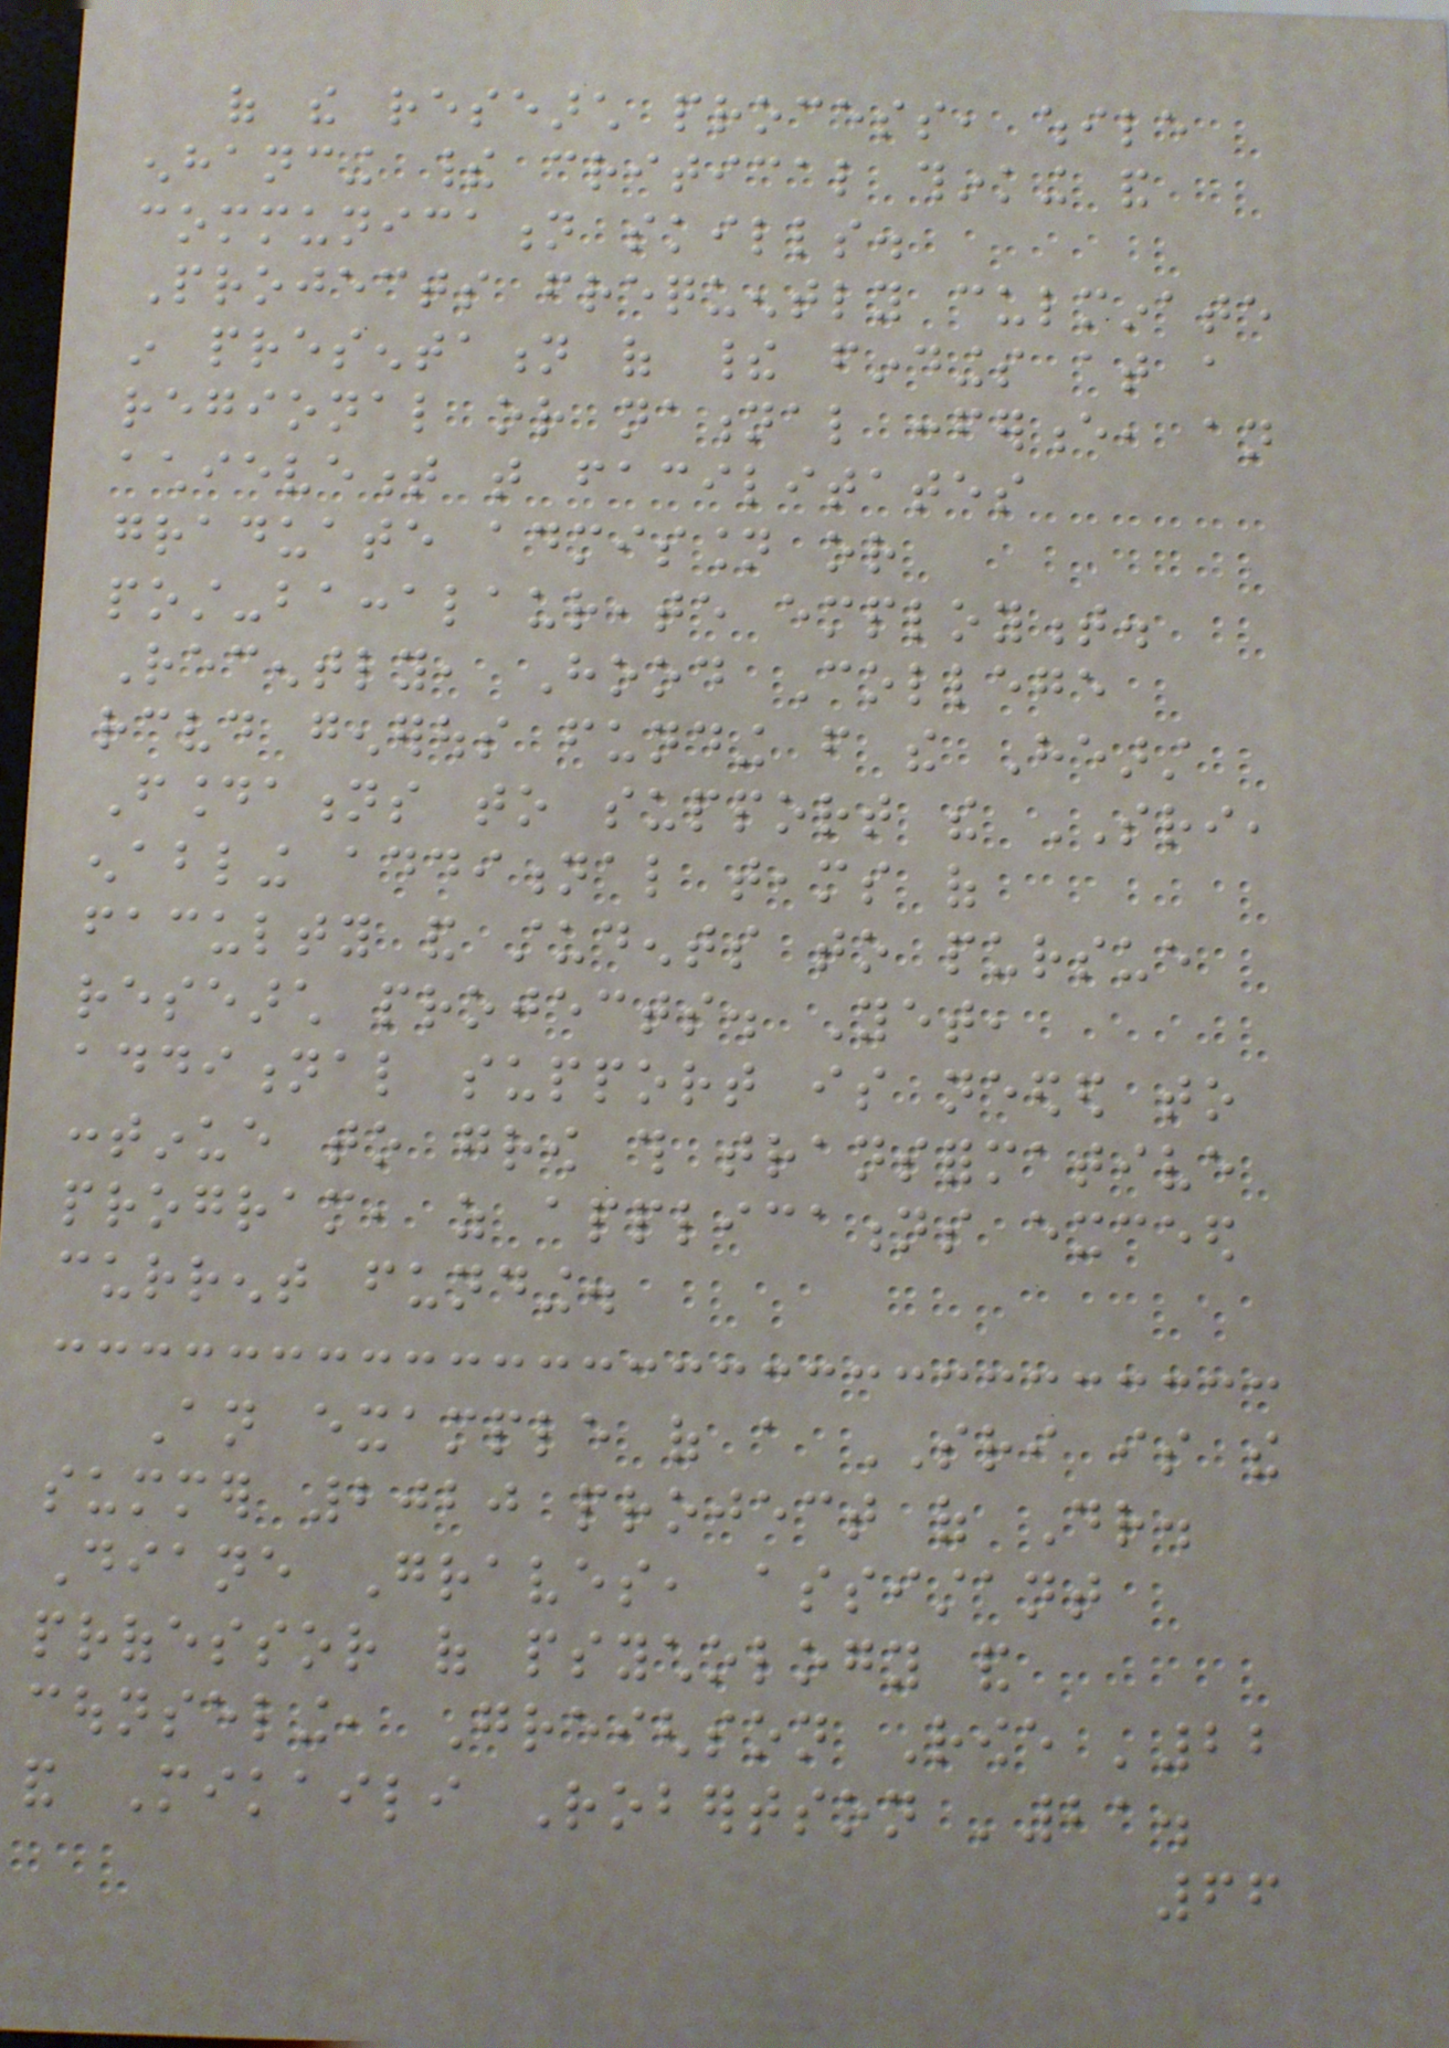of the research process, while
enhancing their critical thinking and
communication skills.
Projects frequently culminate
in presentation of their findings at a
regional or national conference, an
achievement that facilitates
graduate admission or
post-baccalaureate employment.
Recently, Hood College
received generous funding from the Hearst
Foundations to support the SRI,
enabling additional teams of
faculty and students to pursue
research projects. Yet,
additional support is needed to
continue to grow this transformative
program, as applications exceed
current funding.
An example of a SRI is the
summer 2020 project of Dr.
Diane Graves, assistant
professor of psychology and
counseling, Greighson Rowe '22
and Mikaili Robertson '21.
66
